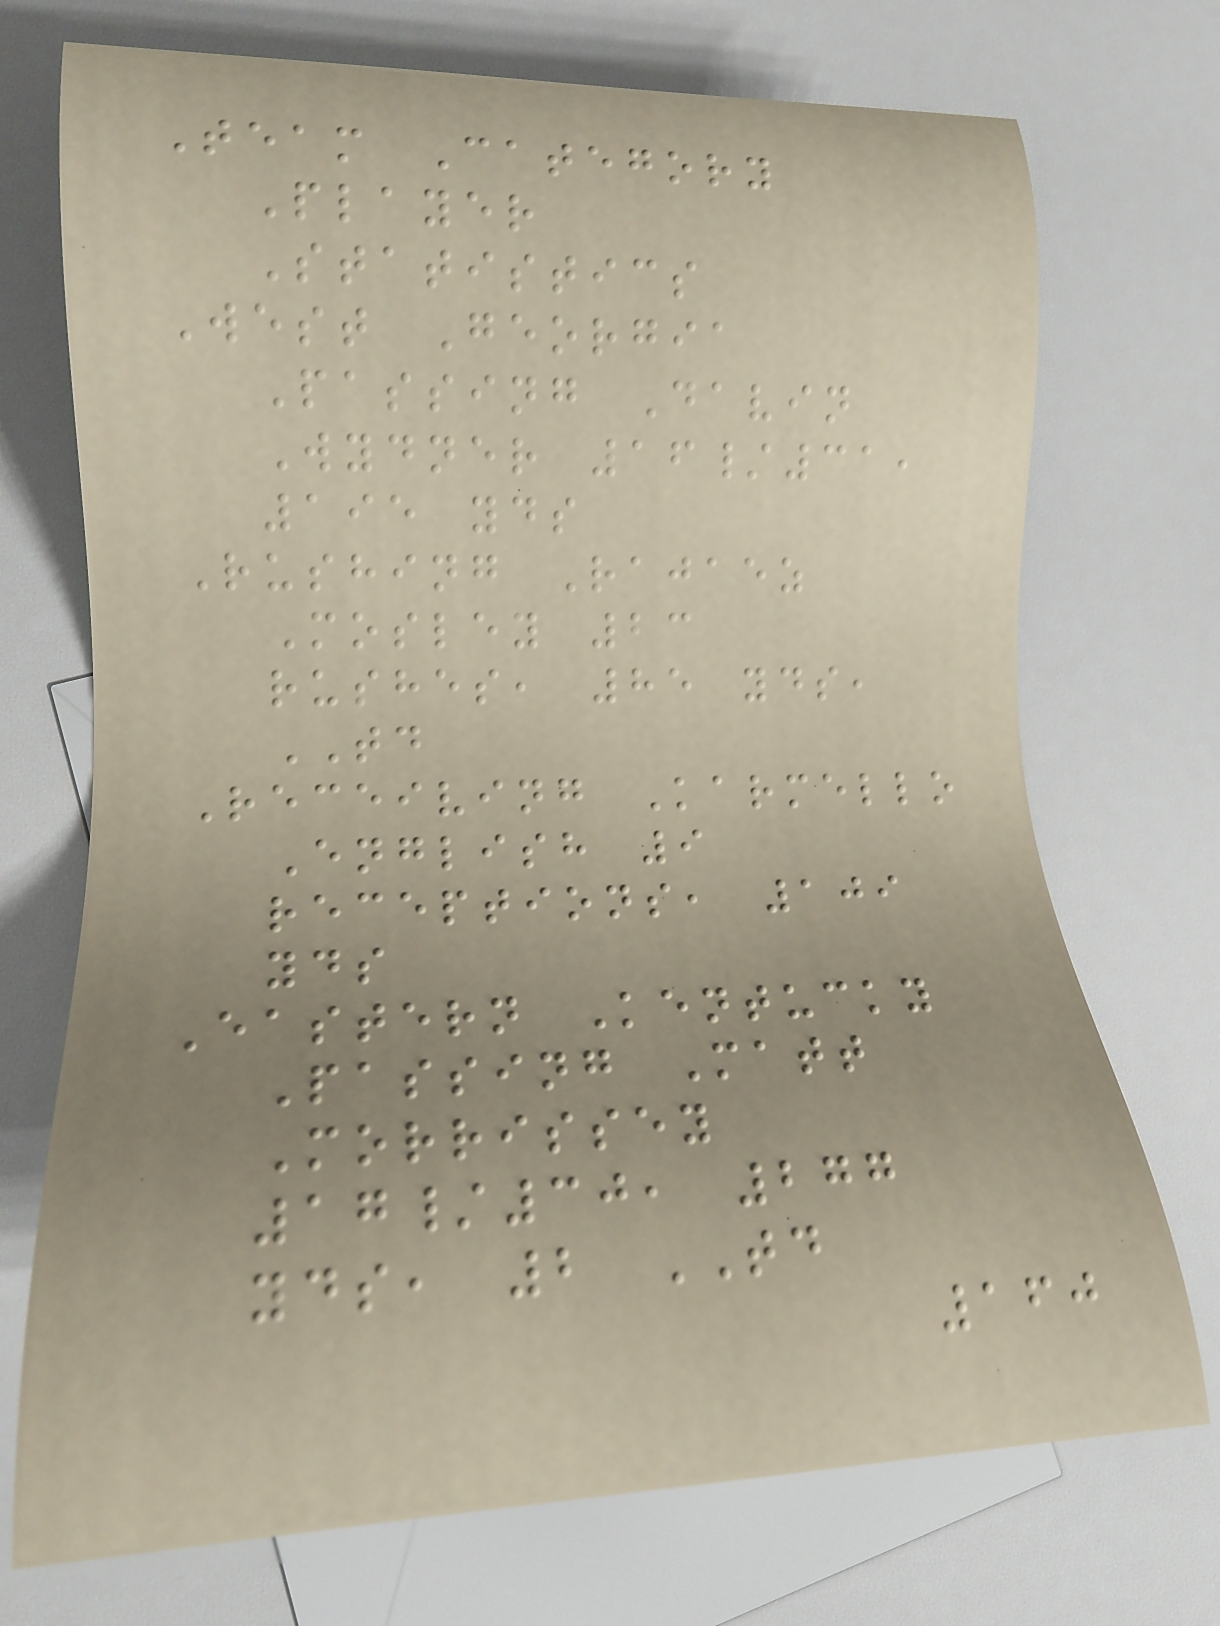Team Category
Player
Statistics
West Georgia
Passing Davin
Wydner 16/31,
195 yds
Rushing Rajaez
Mosley 23
rushes, 85 yds,
TD
Receiving Karmello
English 9
receptions, 109
yds
Eastern Kentucky
Passing Matt
Morrissey
17/30, 277
yds, 2 TD
160
